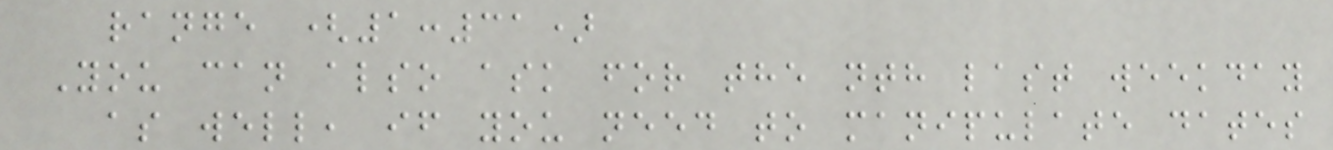range (1:31)
You can also ask for the nth last weekday
as well, if you need to manipulate dates
